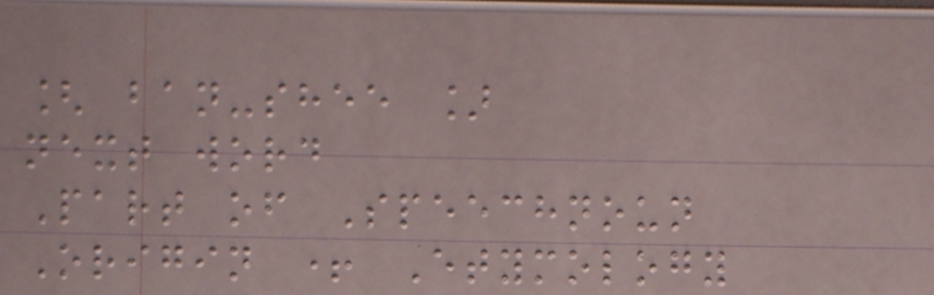[ ban-shee ]
next word
Part of Speechnoun
Origin + Etymology
